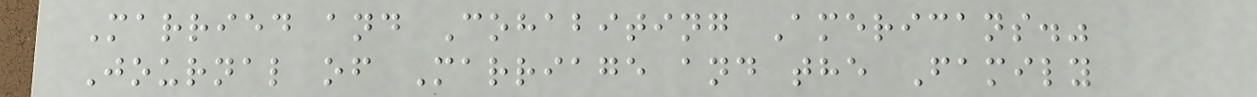Married and Cohabiting Americans."
Journal of Marriage and the Family
